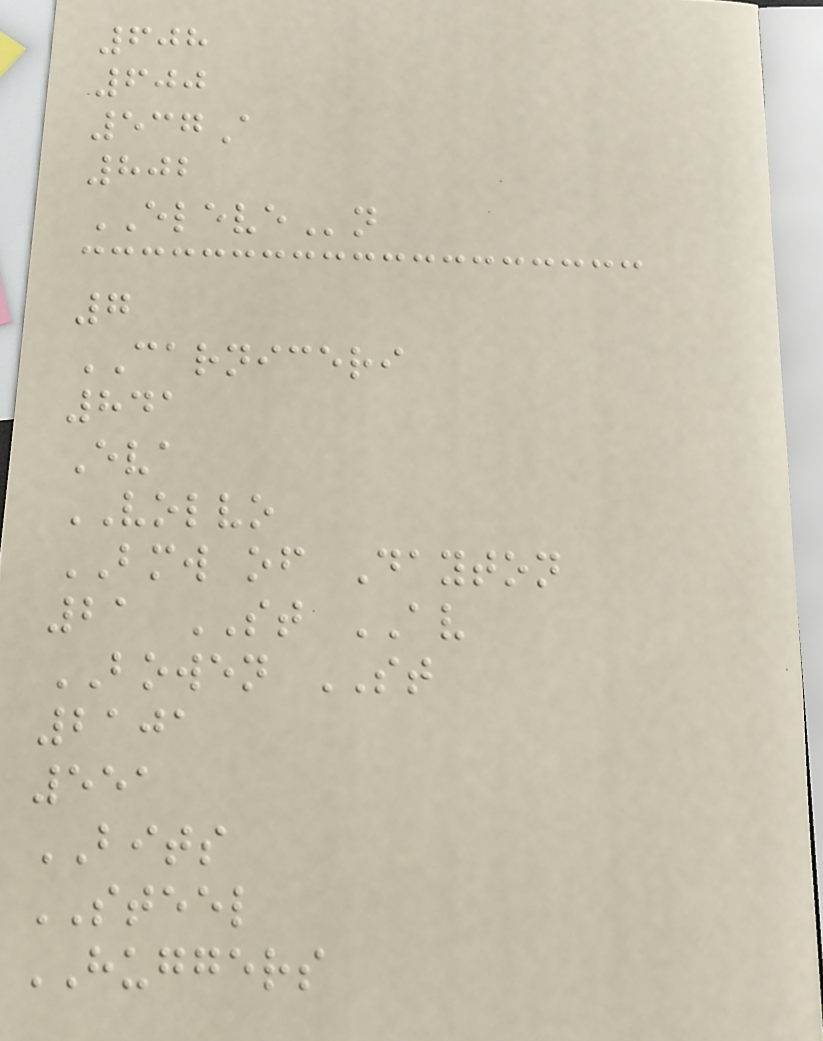608
600
537A
802
ELEVEn
7
CARNICERI
841
Eva
VOLVO
BMW of Dayton
21 ST AV
BOWEN ST
2101
551
BITS
STEEL
HUGGERS
